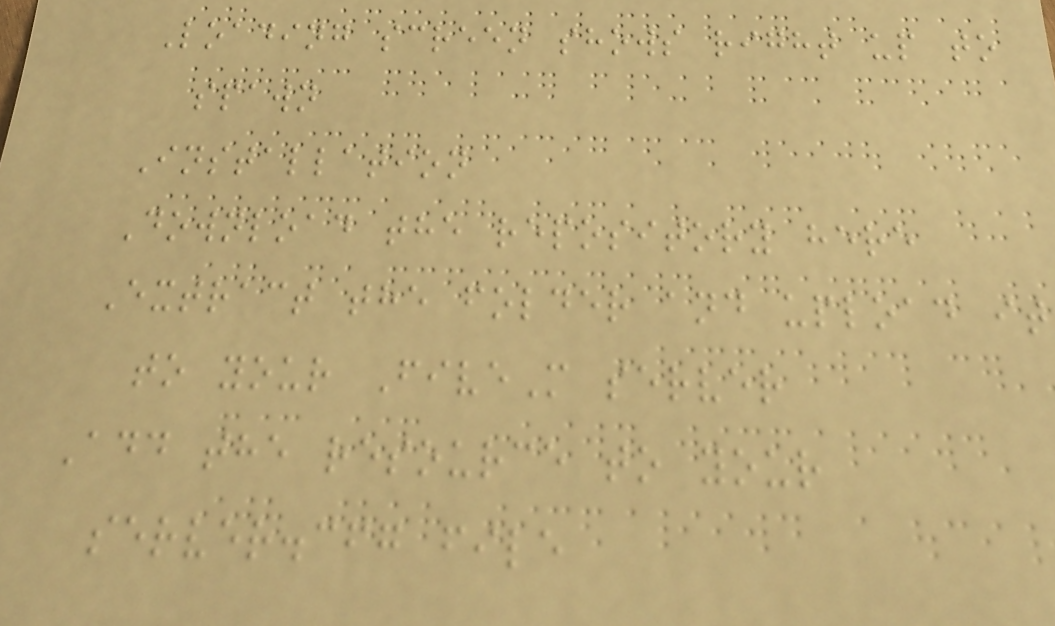Loading screen shows right up to
spawn
Installation
Download the repository here
Extract the folder and upload it
to your FiveM server
Add the resource to your
server.cfg file
